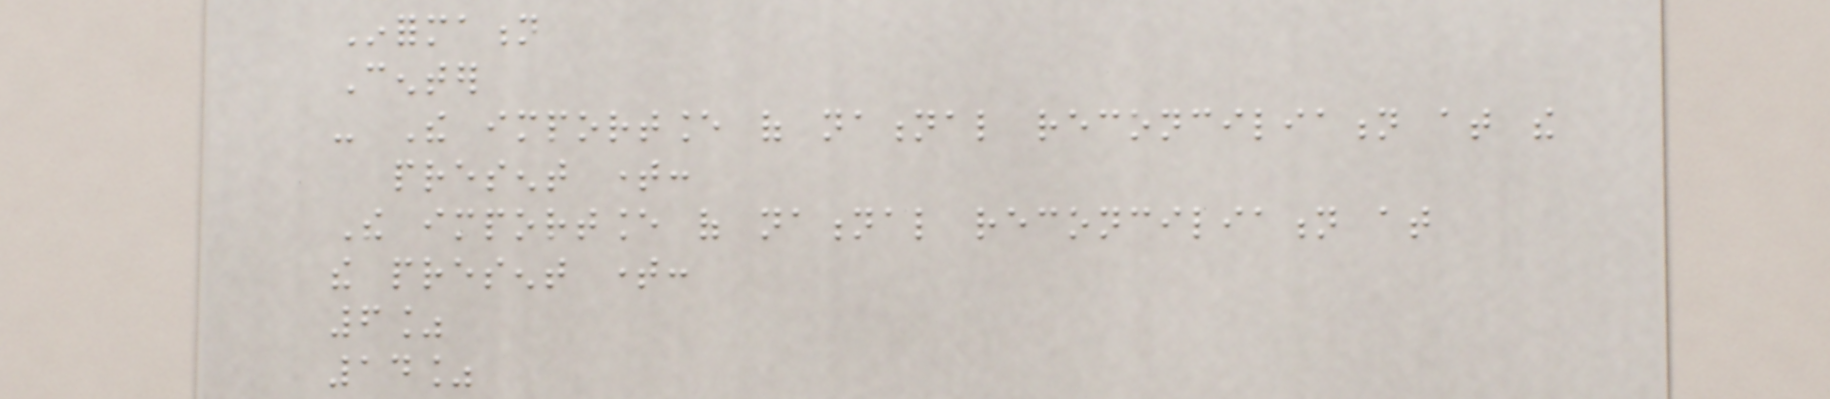Information
Center
- The importance of national reconciliation at the
present time:
The importance of national reconciliation at
the present time:
6%
14%
